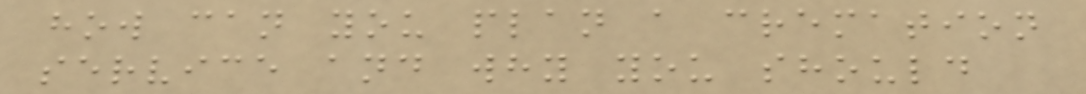how can you plan a cremation
service and why you should
